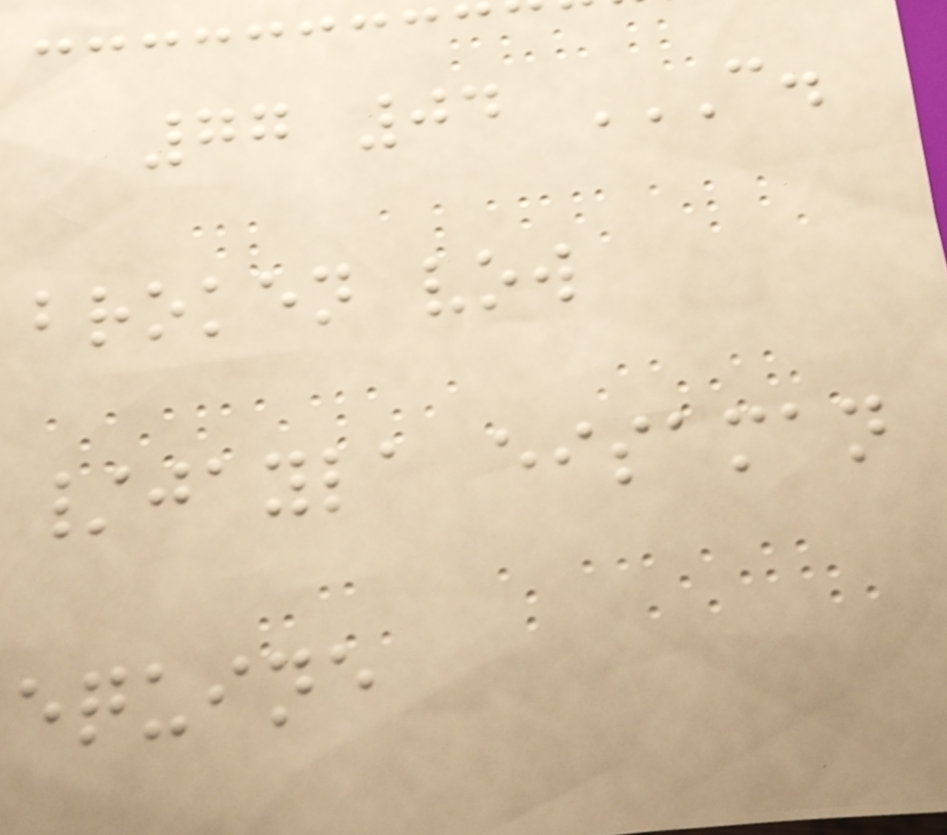77 04 C.
BROKEN VOW
/JAYLA EISAMAN
EQUINE
